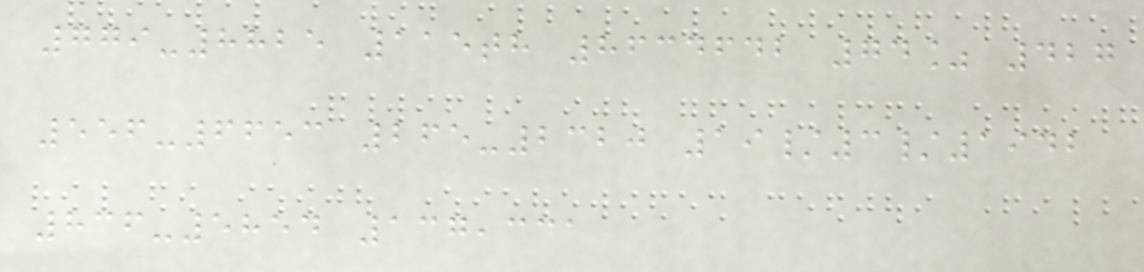779-8825 115th 8634642 74% 427
556-6653 265-2320 19/3/1942
836-5854 137,331
